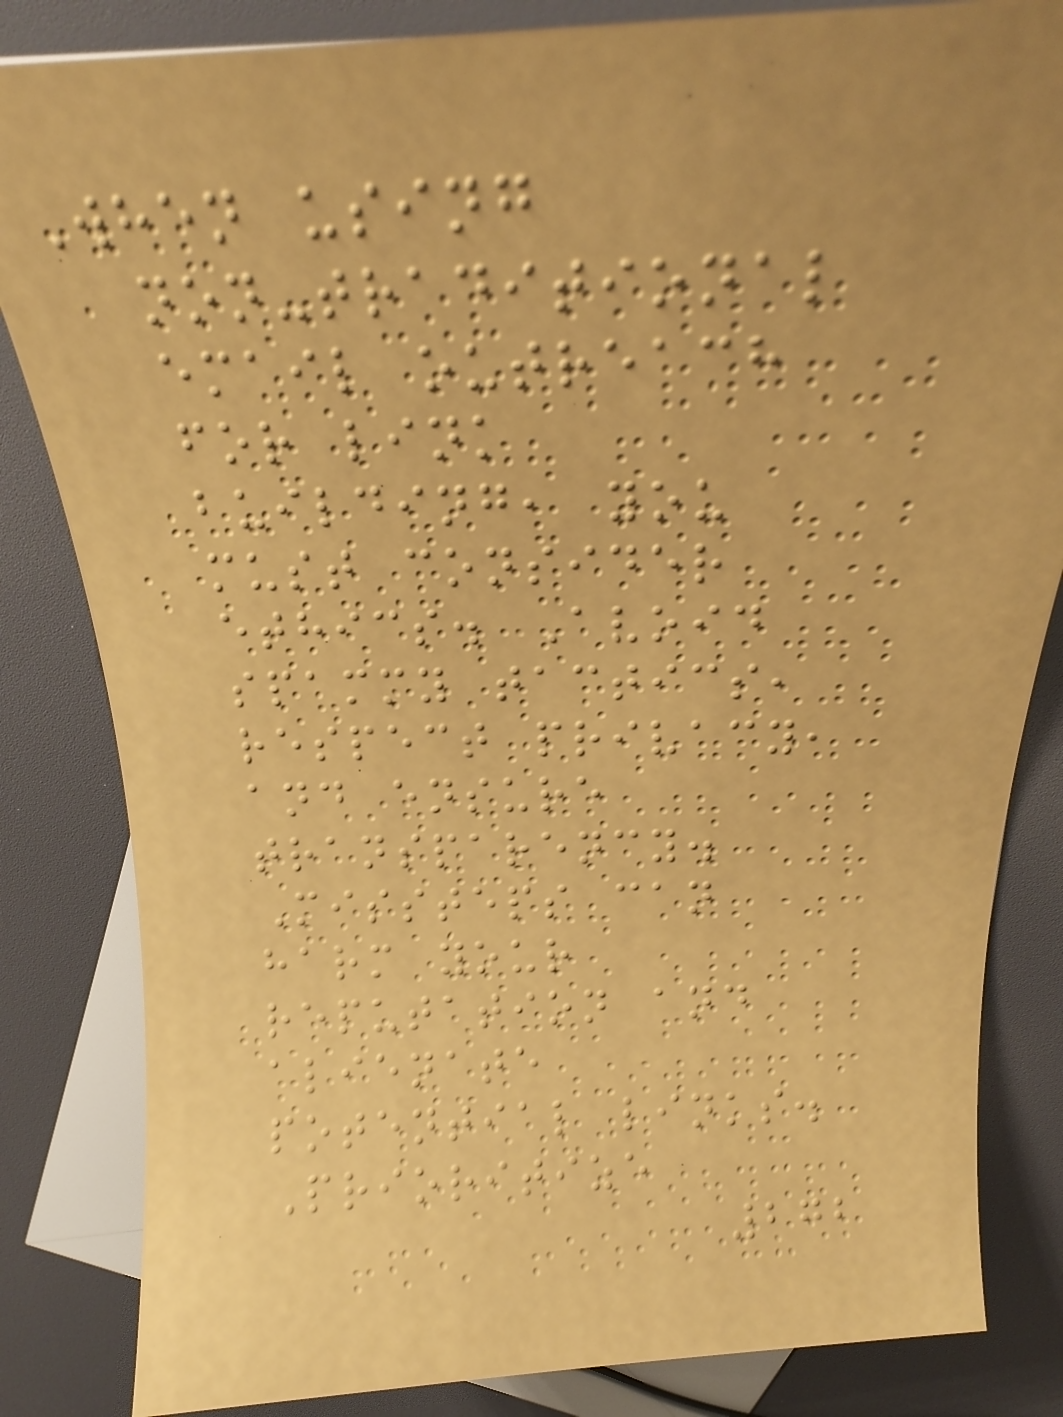When using
non-traditional
email outreach
for link
building, you
must consider
ethics. Avoid
spammy tactics,
respect privacy,
and ensure
transparency.
Missteps can
harm your
reputation and
alienate
potential links.
Prioritize
272
